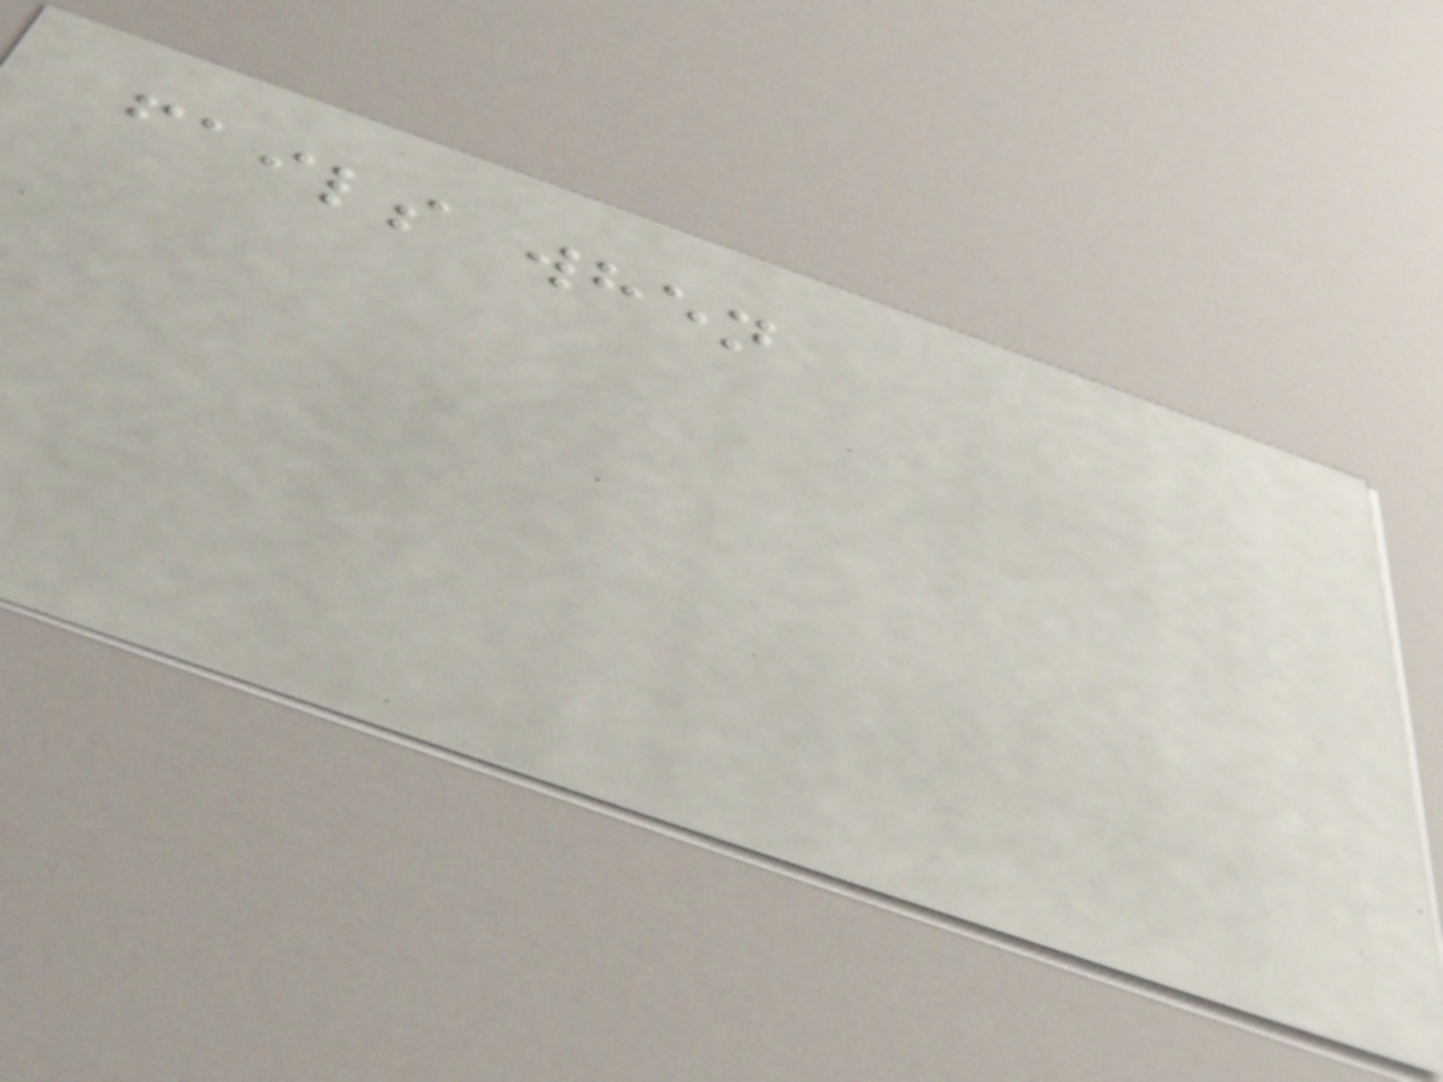fails when
